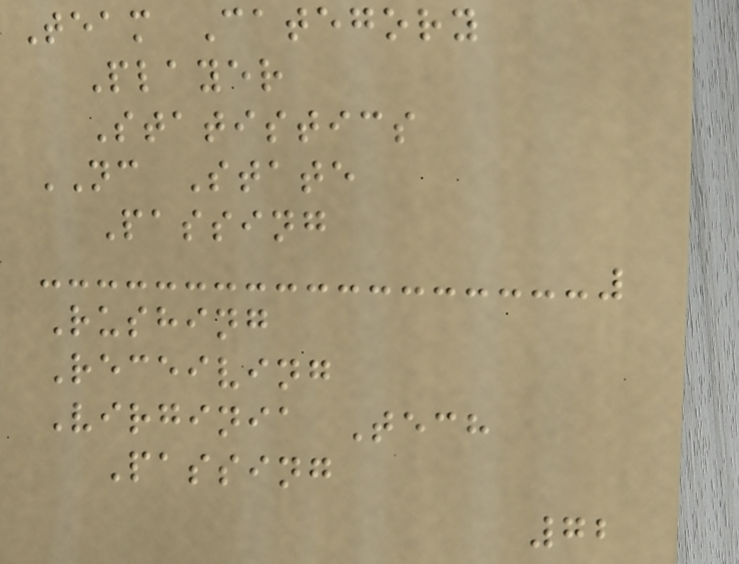Team Category
Player
Statistics
NC State
Passing
Rushing
Receiving
Virginia Tech
Passing
72
